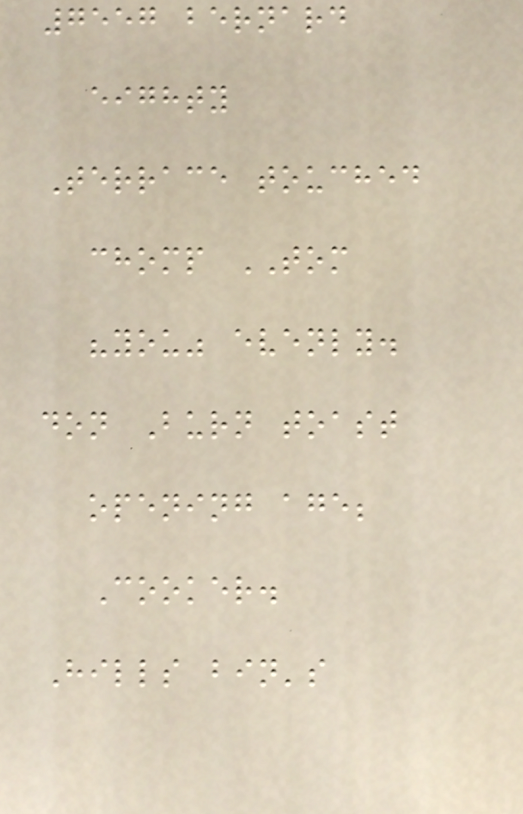7557 bernard
eighty
Terrace touched
chomp TOM
"you" evenly.
don Burn toast
opening age;
Cooker.
Hills bin's
